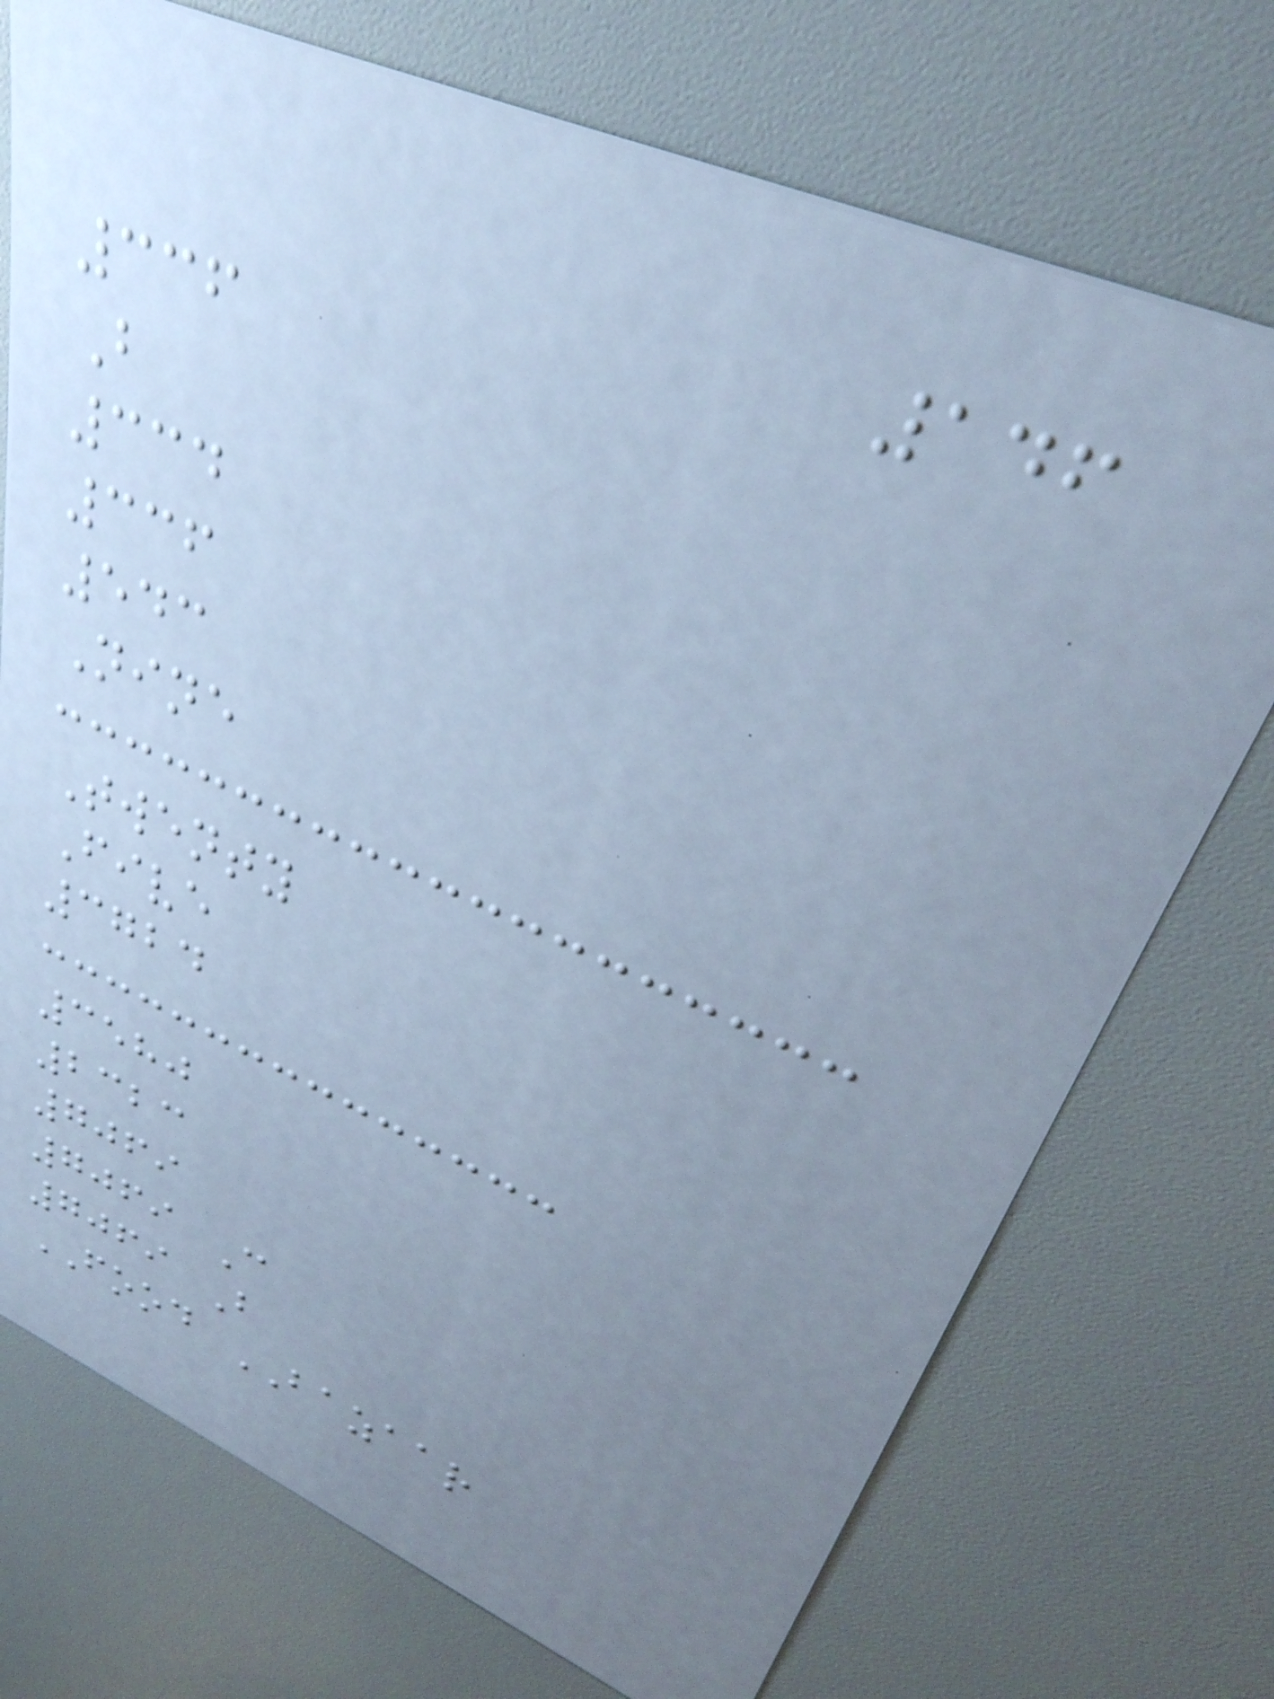146
336
B
334
336
543
Nine
Twenty
Five
3724
3580
2323
7069
7069 C
7069 B
FOOD BAZAAR
